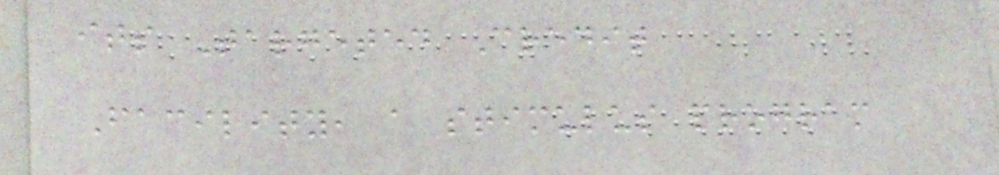its Targeted Credit
Facility, a stimulus program
